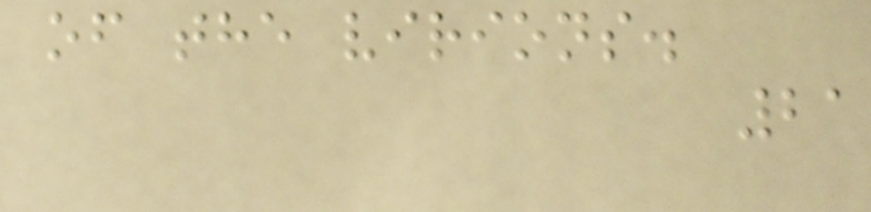of the virions.
21
